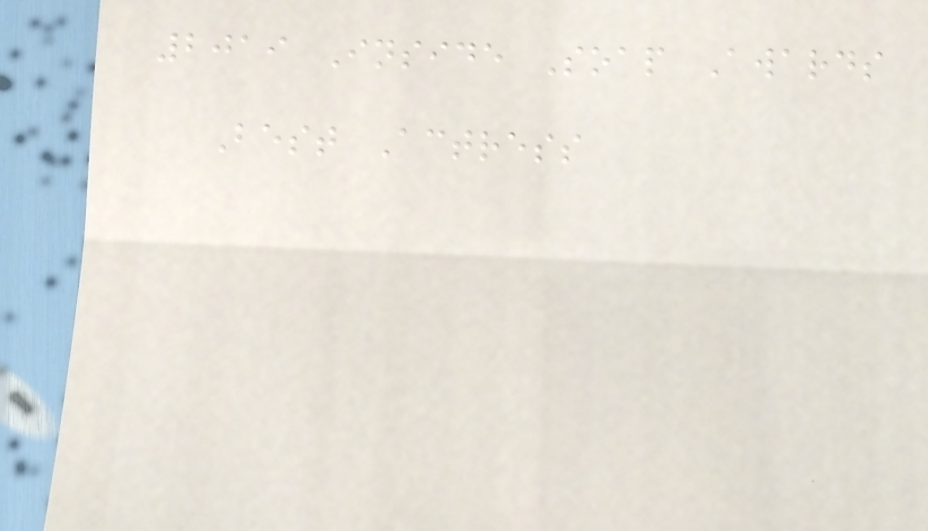2019 Inside Soap Awards
Best Actress
